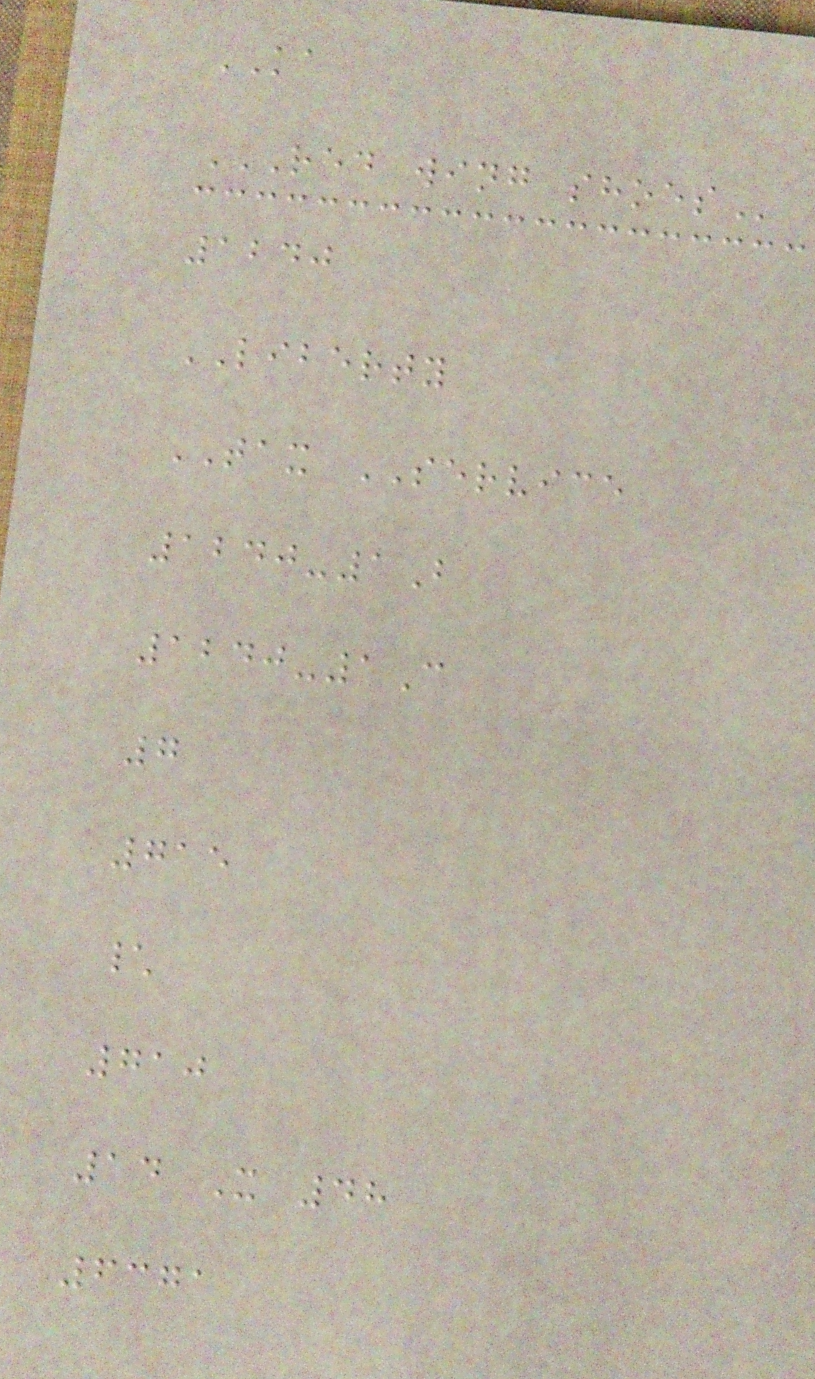KA
RED WING SHOES
1240
LIBERTY
TAX SERVICE
1240-1B
1240-1C
7
715
\
710
14 X 48
6371
